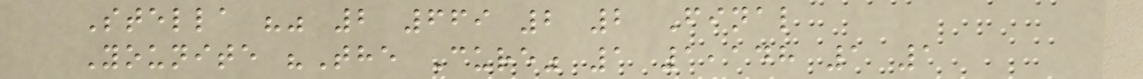Stella "" 2 669 2 2 Final
Younite "The Cure" 1 1,148 1 1
